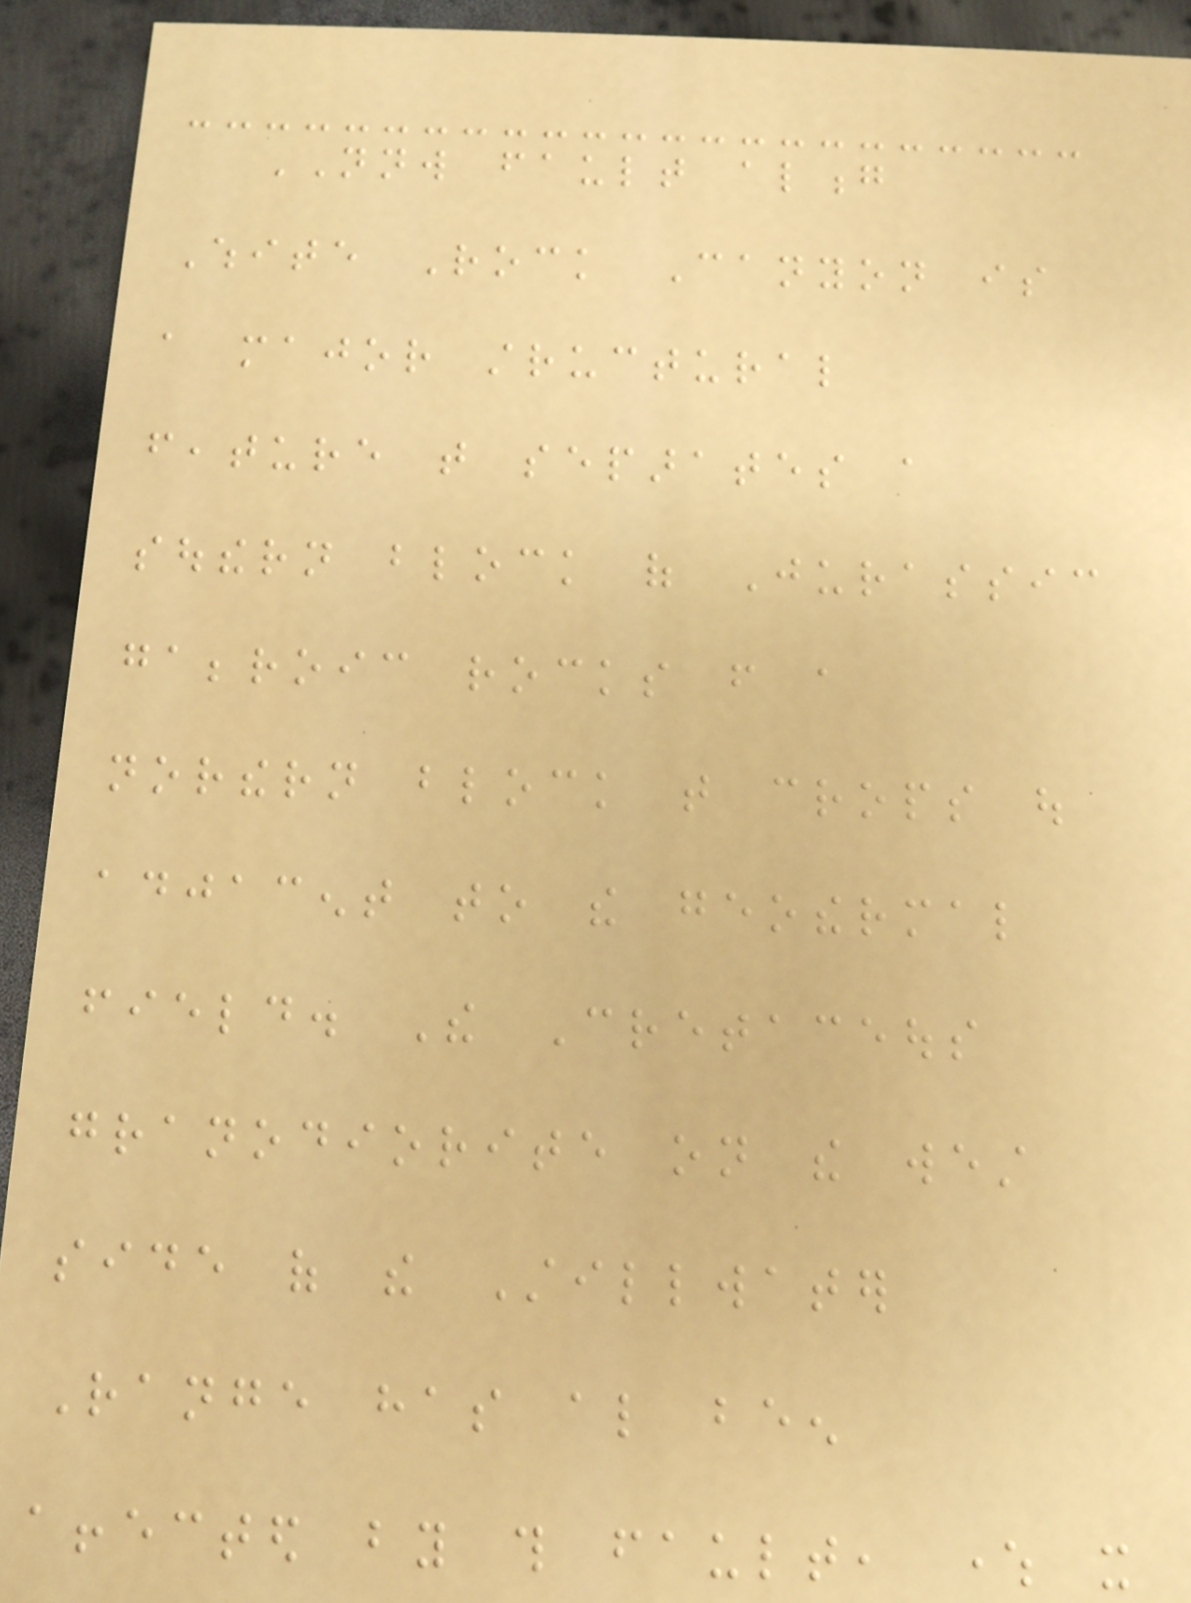NNW fault along
White Rock Canyon is
a major structural
feature that separates a
southern block of Jurassic
gabbroic rocks from a
northern block that crops out
adjacent to the geothermal
field. The Cretaceous
granodiorite on the west
side of the Stillwater
Range has also been
affected by this fault, where it
